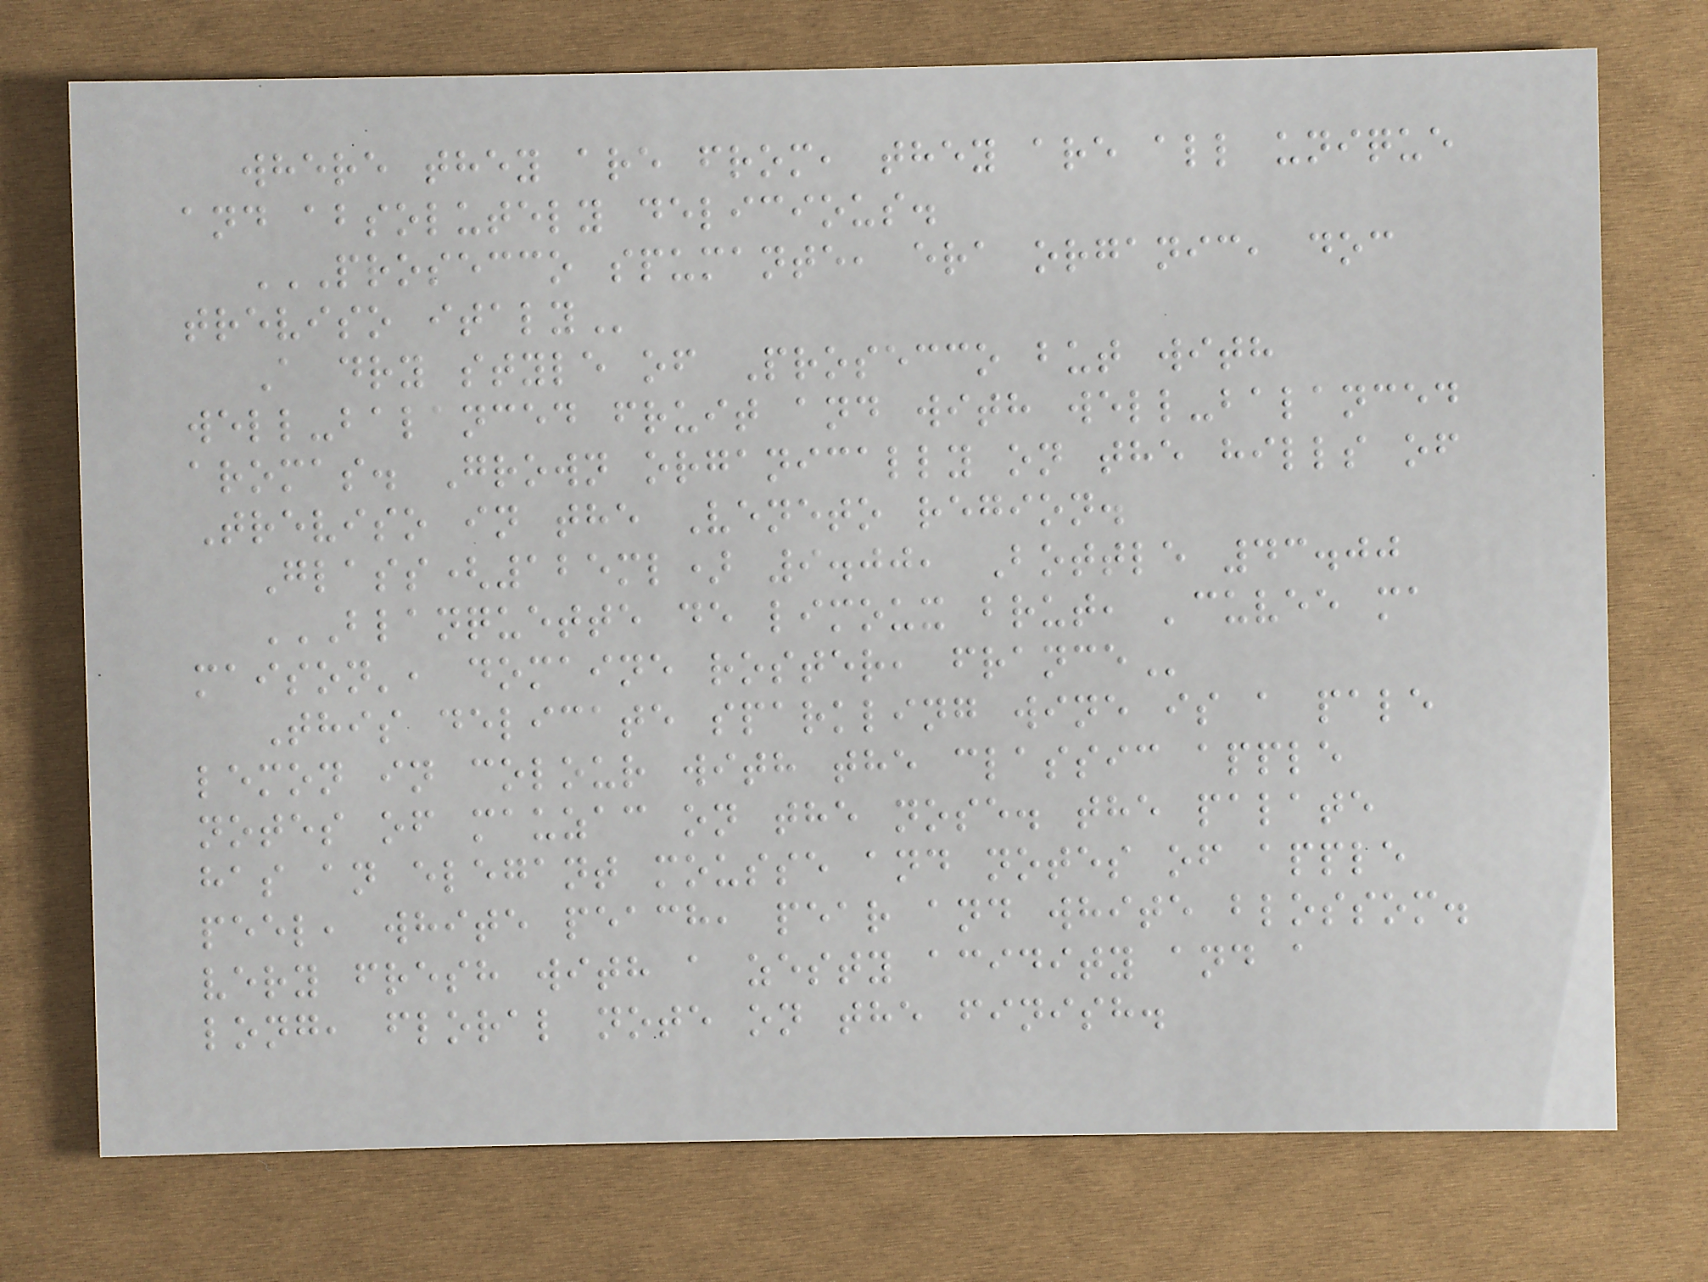where they are from, they are all unique
and absolutely delicious.
PROSECCO SPUMANTE, ERA ORGANIC, DOC
TREVISO ITALY
A dry style of Prosecco but with
well-balanced fruit and with well-balanced
aromas. Grown organically on the hills of
Treviso in the Veneto region.
Glass(125ml) 9.00, Bottle 43.00
BLANQUETTE DE LIMOUX BRUT, 'CUVEE MA
MAISON', DOMAINE ROSTER, FRANCE
This delicate sparkling wine is a pale
lemon in colour with the classic apple
notes of mauzac on the nose. the palate
has an elegant mousse and notes of apple
peel, white peach, pear and white blossom.
very fresh with a zesty acidity and a
long, floral note on the finish.
